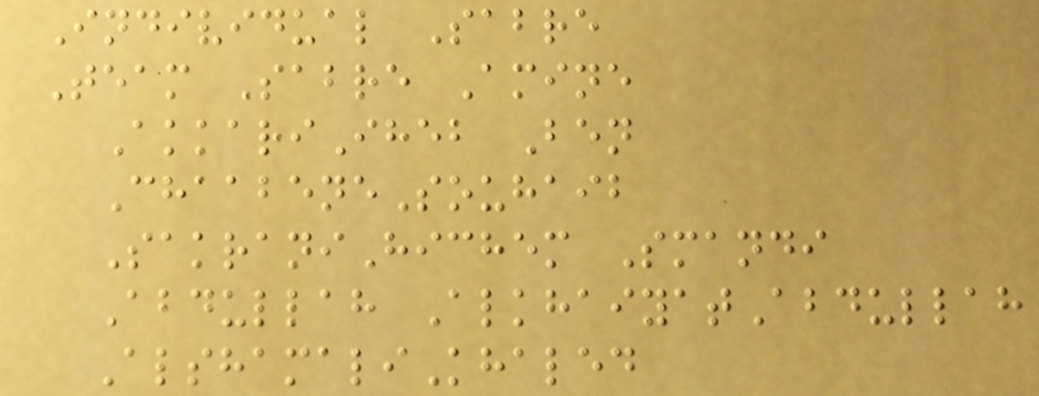Individual Sabre
Team Sabre Amine
AkkariIheb Ben
ChaabeneSouhaib
SakraniHichem Smandi
Abdullah AlkhaiyatAbdullah
AlshamaliKhaled
